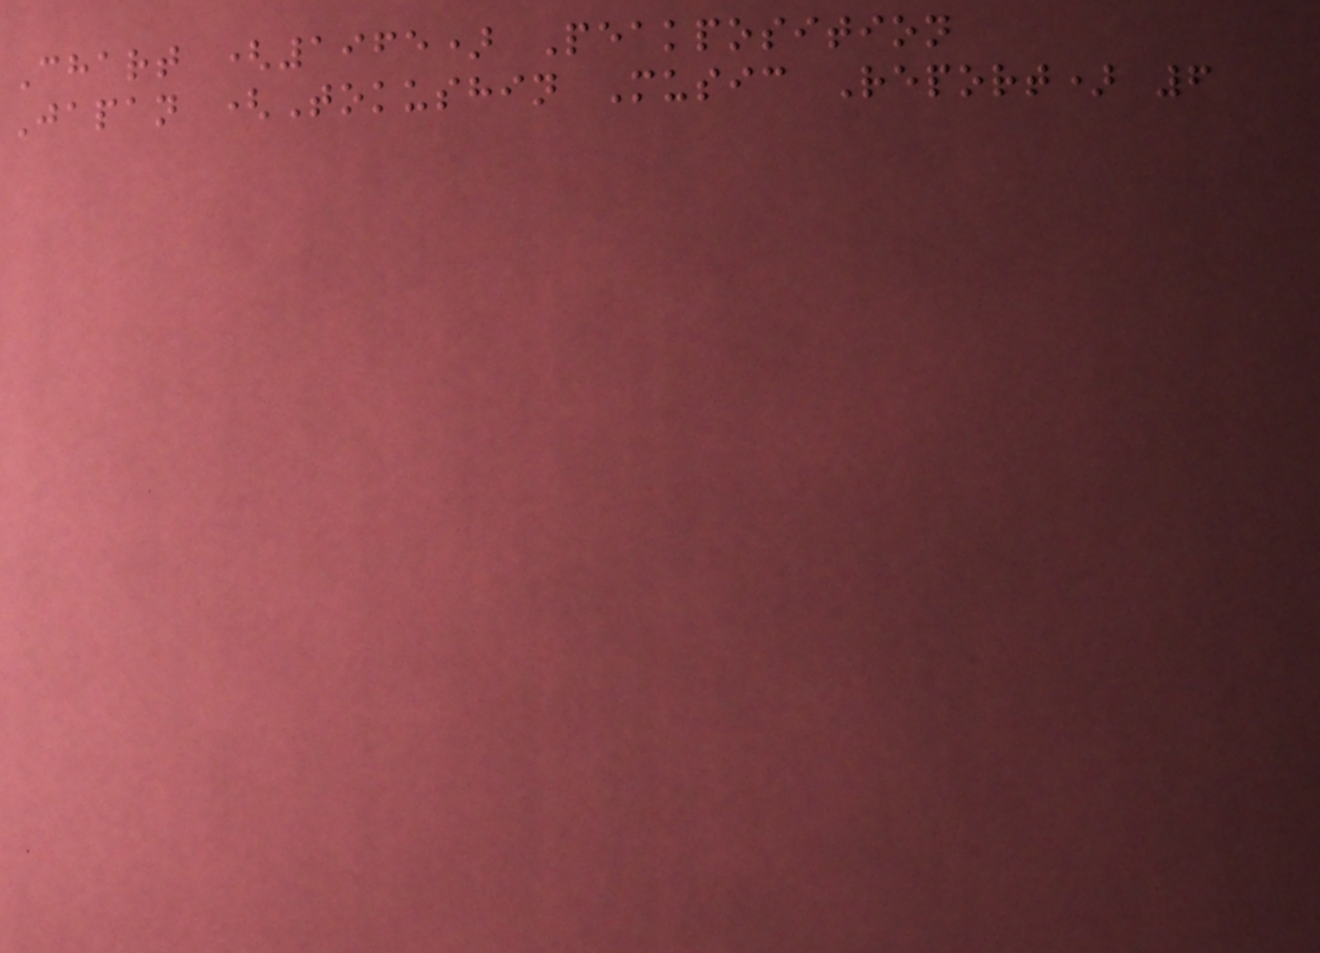Chart (1965) Peakposition
Japan (Tokushin Music Report) 6
